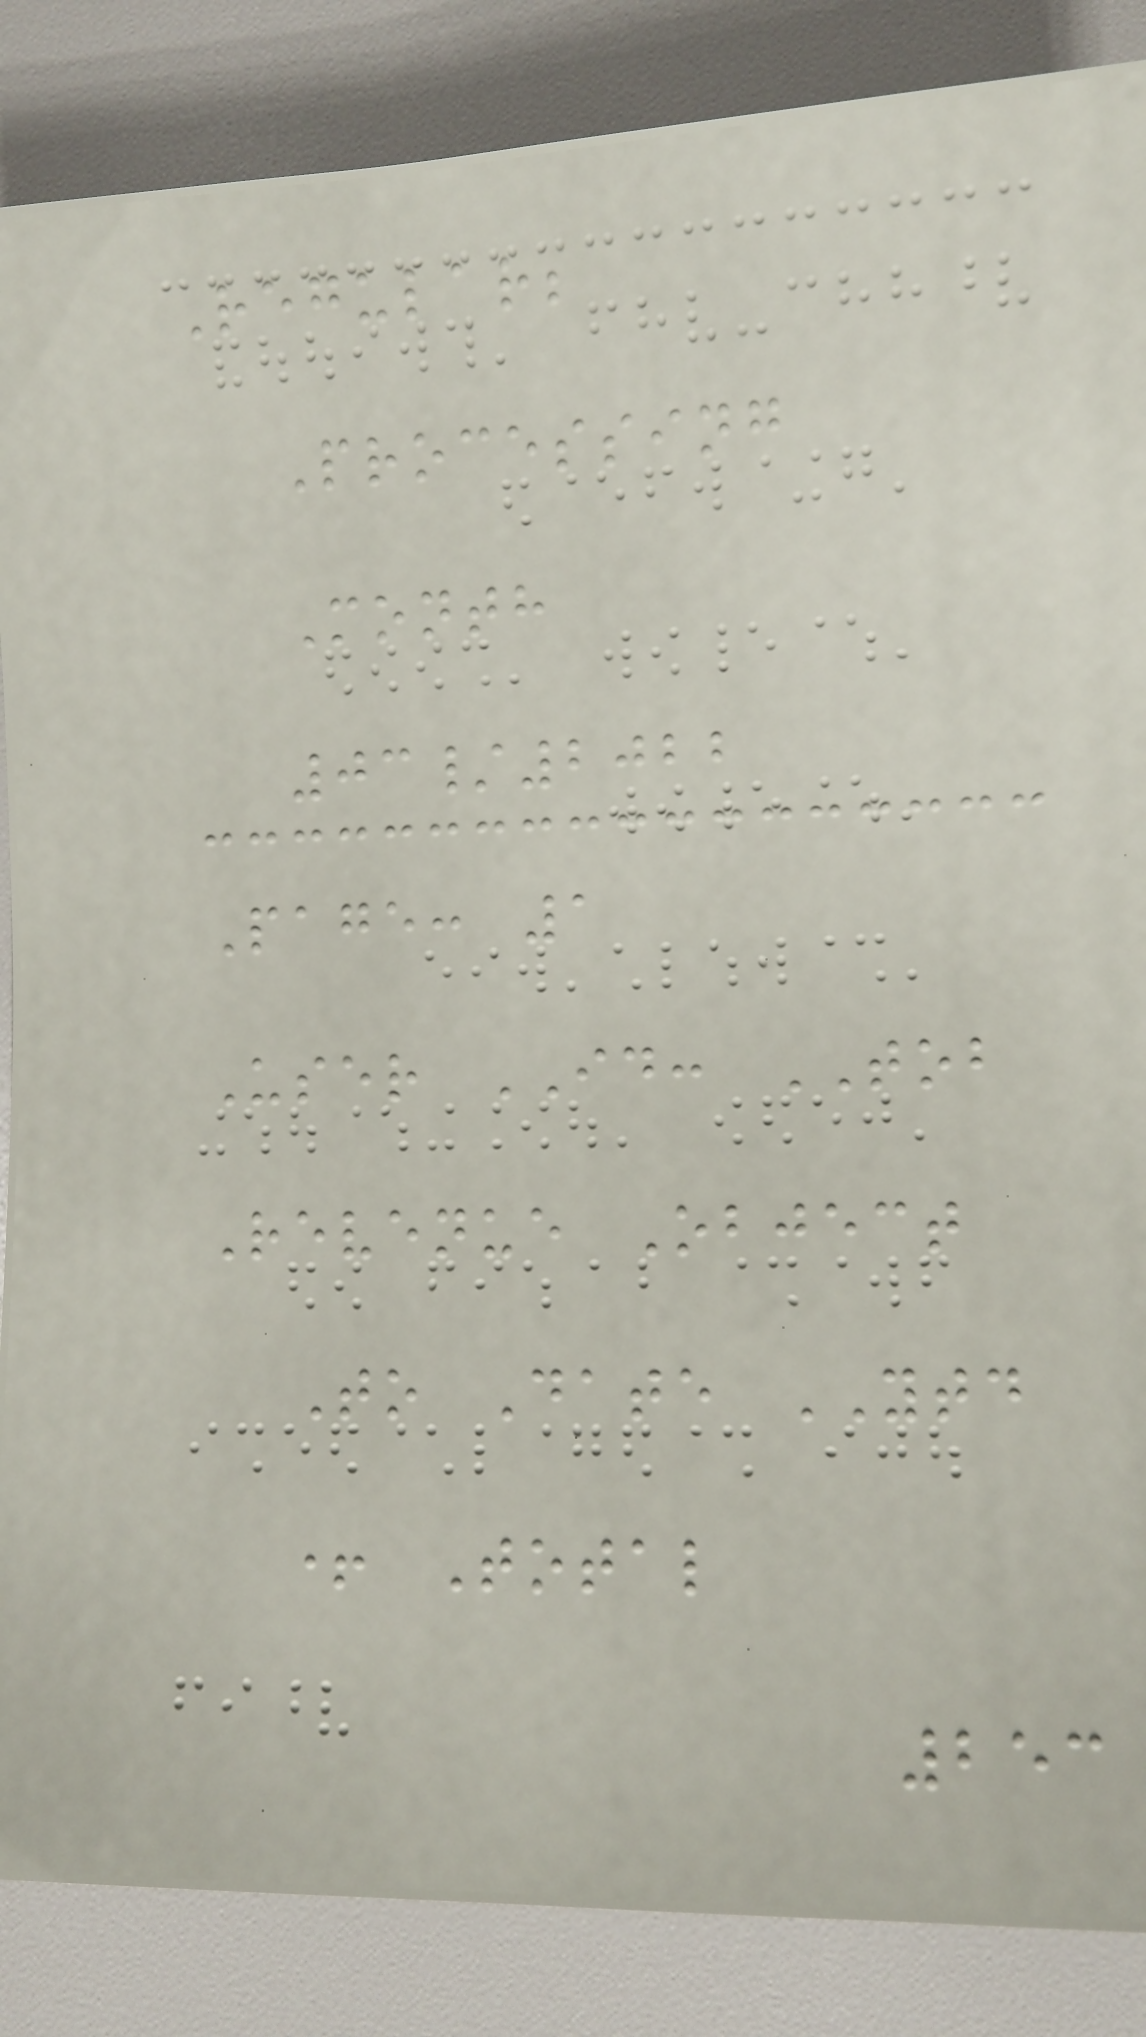Regular;
Processing
Month
03/2022
Page: 1
User ID: TOB
Revenue Object
To Date YTD
+ Total
253
